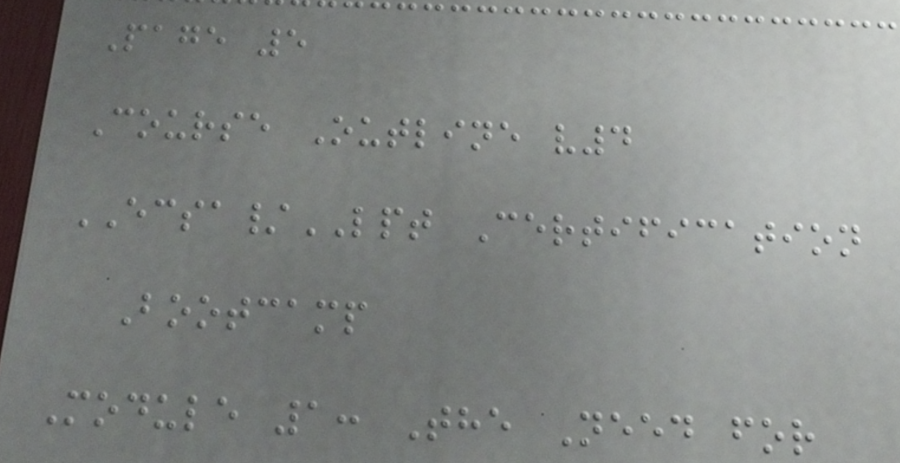Page 5
Course Outline v4
ECSA/LPT Certification
Bootcamp
Module 1: The Need for
